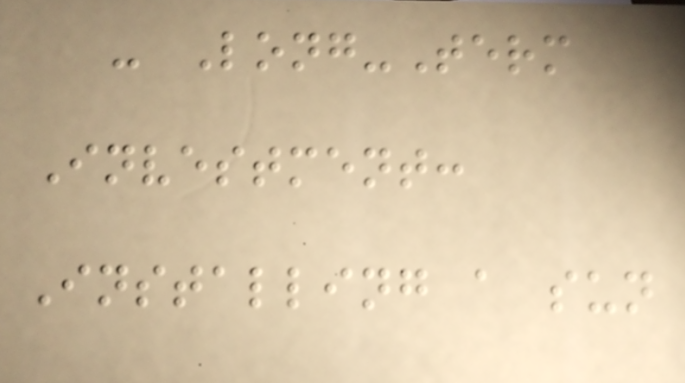- Long-Term
Investment:
Installing a sun
